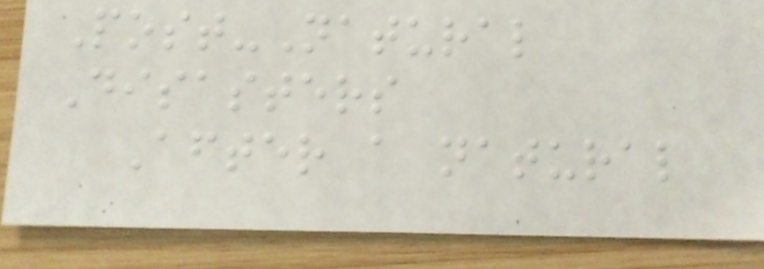Post-Natural
Disasters
After a natural
